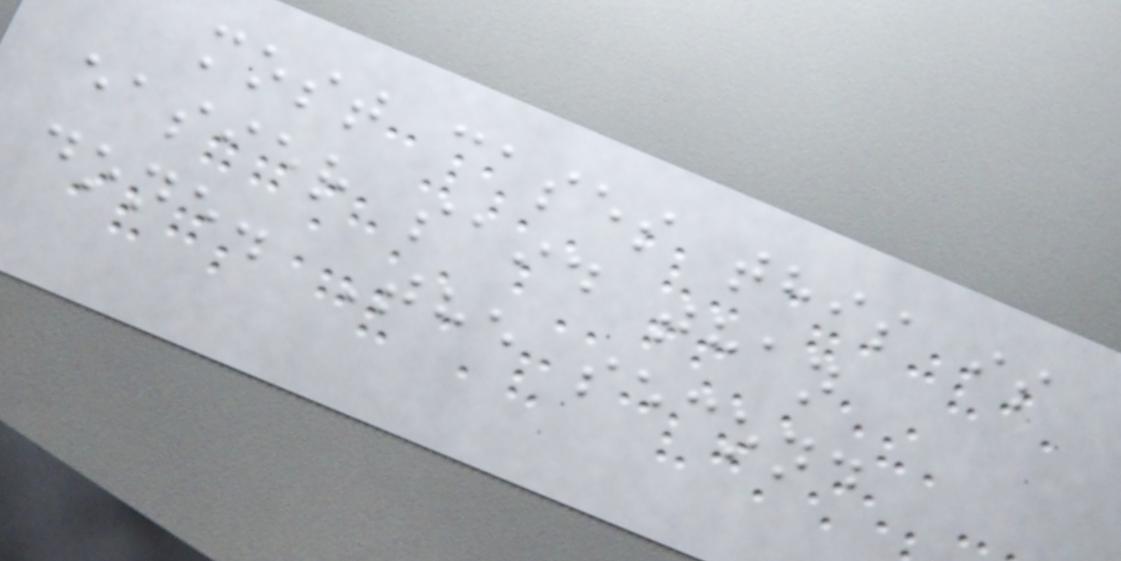most cases this is
easier said than
done. The second
